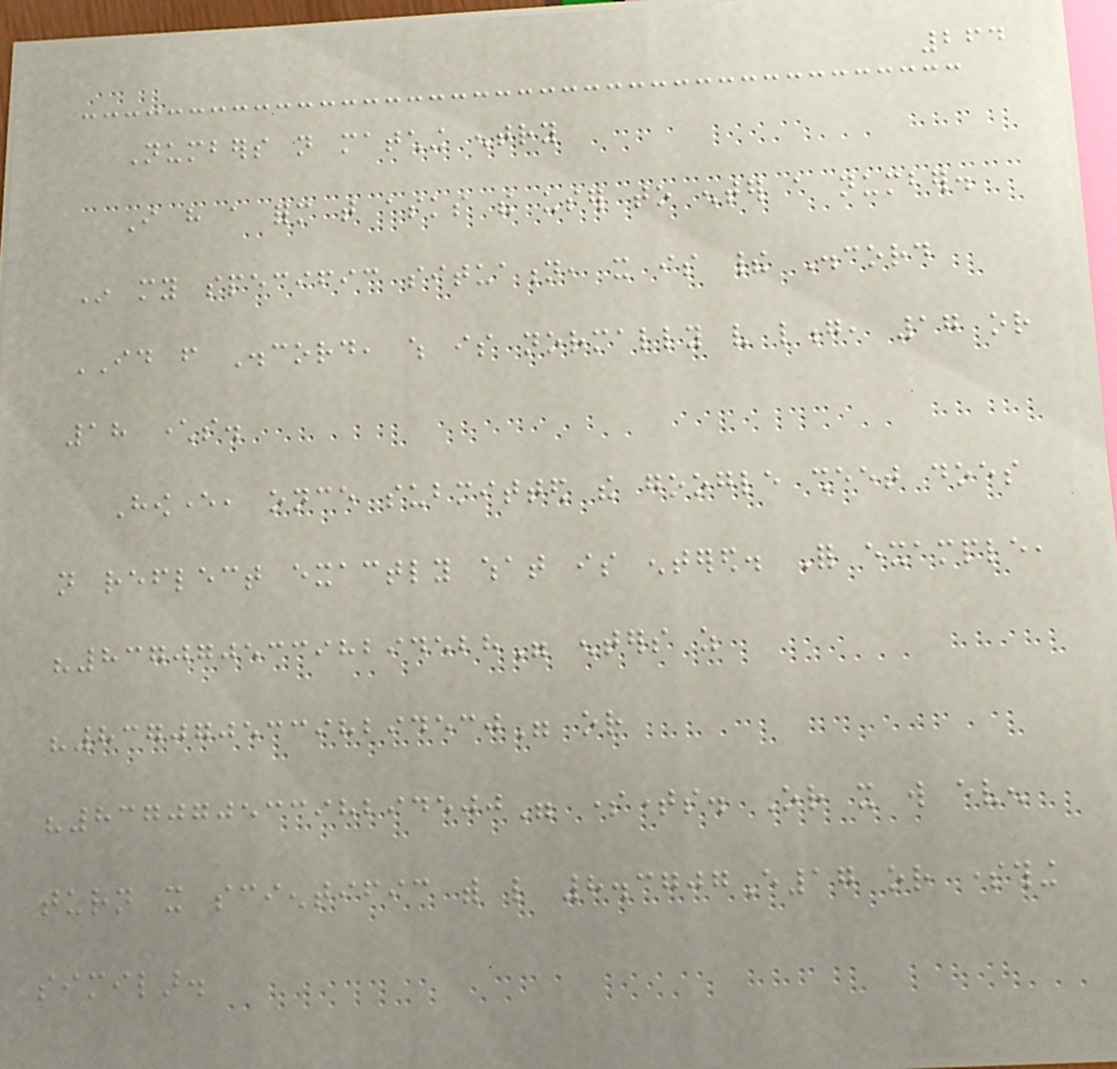264
Numbers not matching entry
I have a form that asks the user to enter a number.
In my specific situation, it is their Discord
ID from Discord, which is normally very long, 17 or
18 characters.
However, once submitted the google sheet does
not reflect exactly what is entered. For example,
"83707053398294528" enters as
"83707053398294530" or
"83707053398294500" sometimes. Or it will even
turn it scientific with like 8.3707E17 or something
similar.
